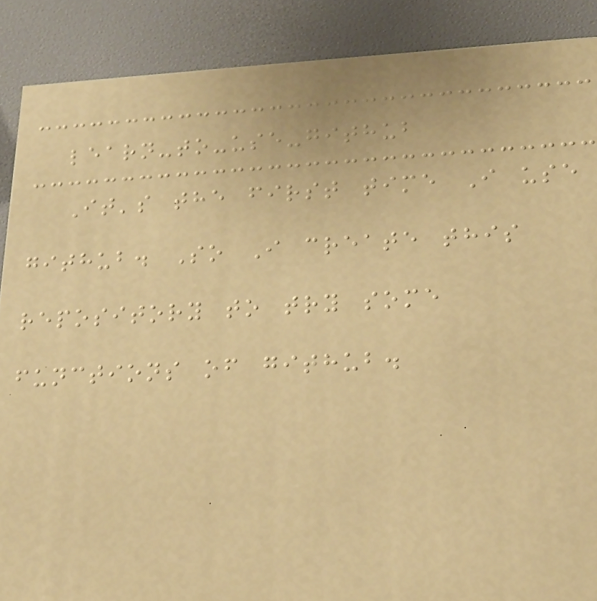learn-to-use-github
It's the first time I use
github. So I create this
repository to try some
functions of github.
